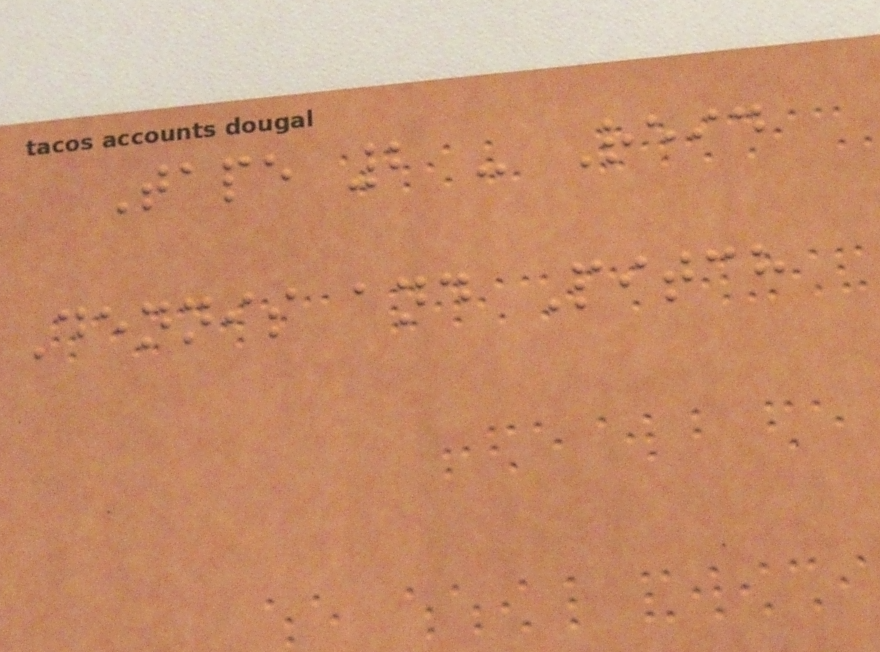Tape 2 - Reid
Dennis and Pitch
